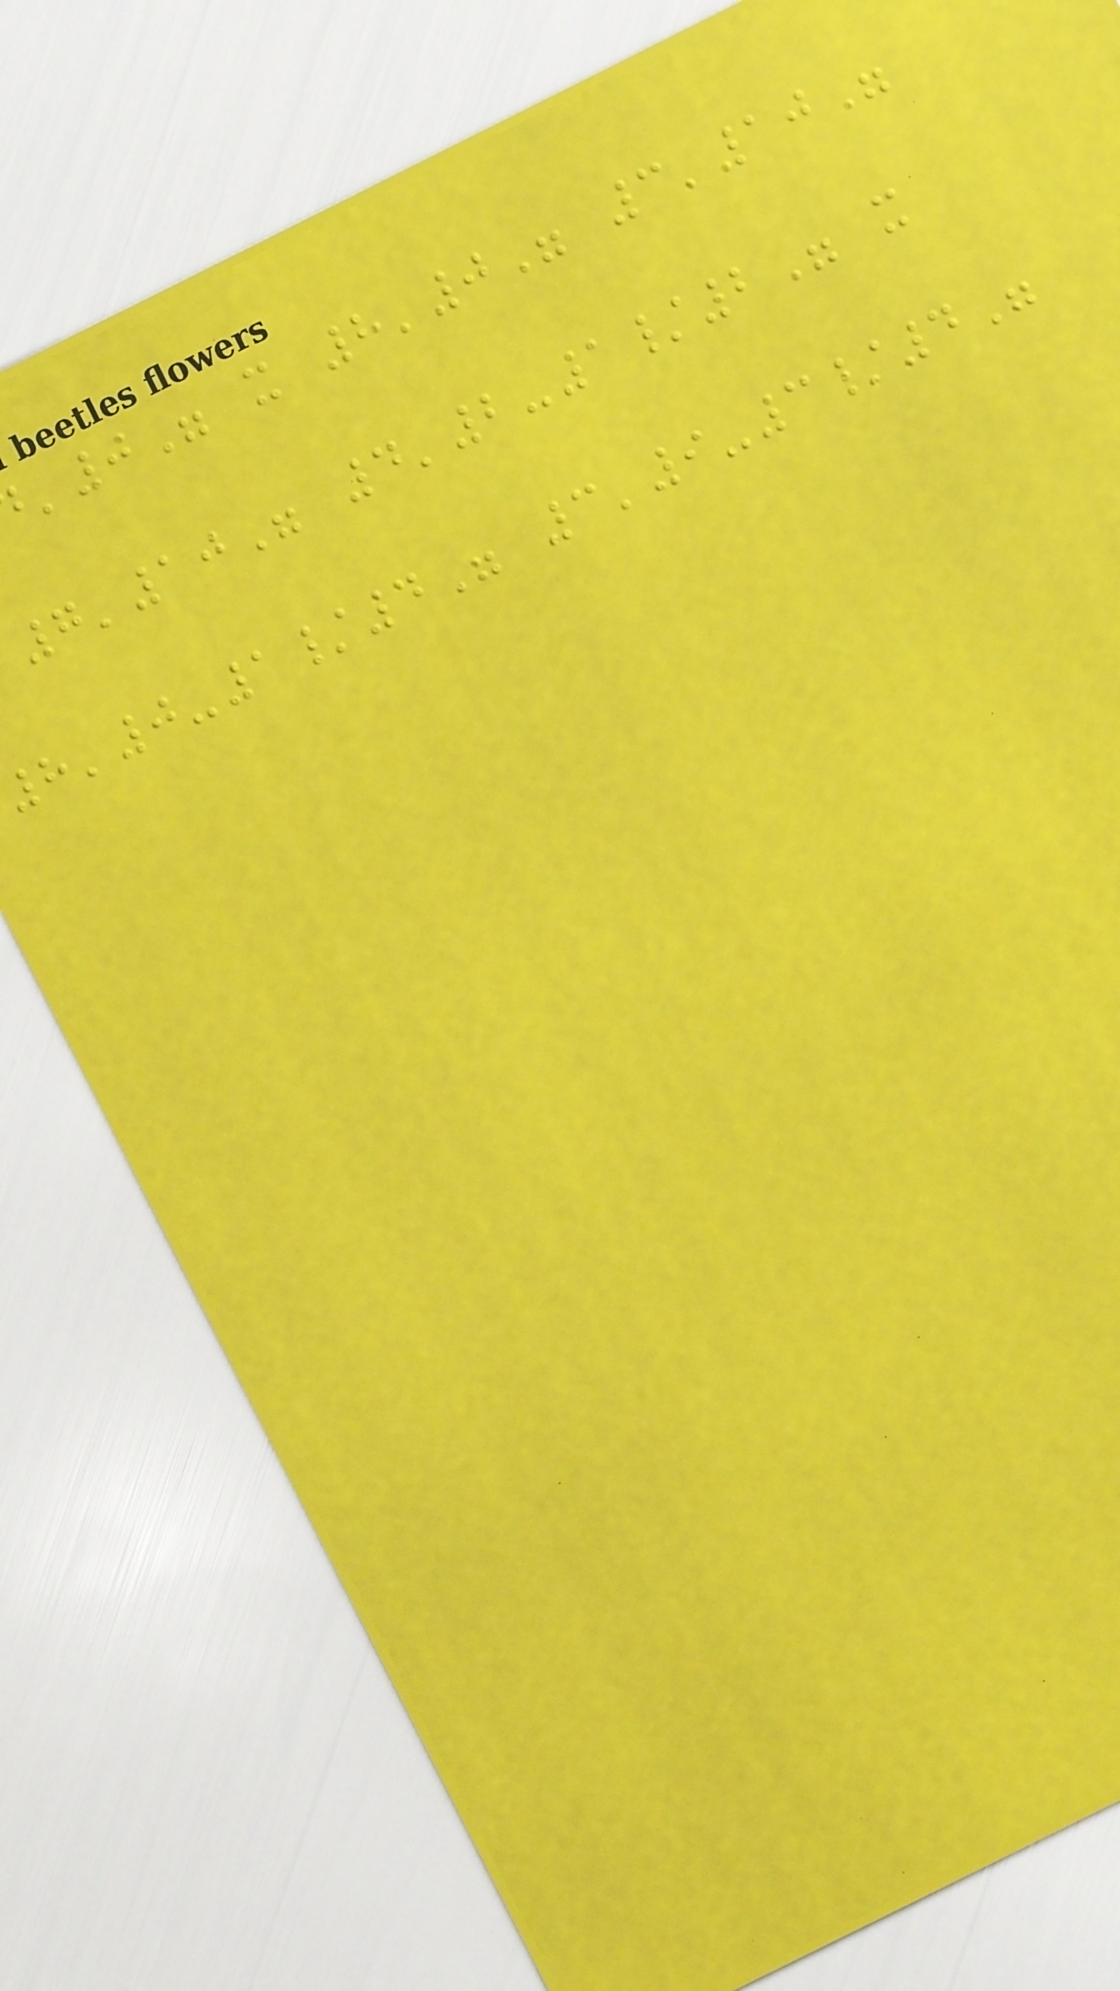'0" x 8'0" 3'10"
7'10" 4'2-1/2" x
8'0-1/4" 3'9-3/4"
